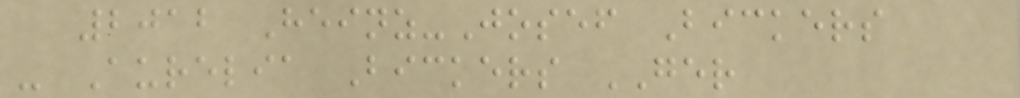2012 Heinz-Josef Bickers
- Aurelia Bickers GER
